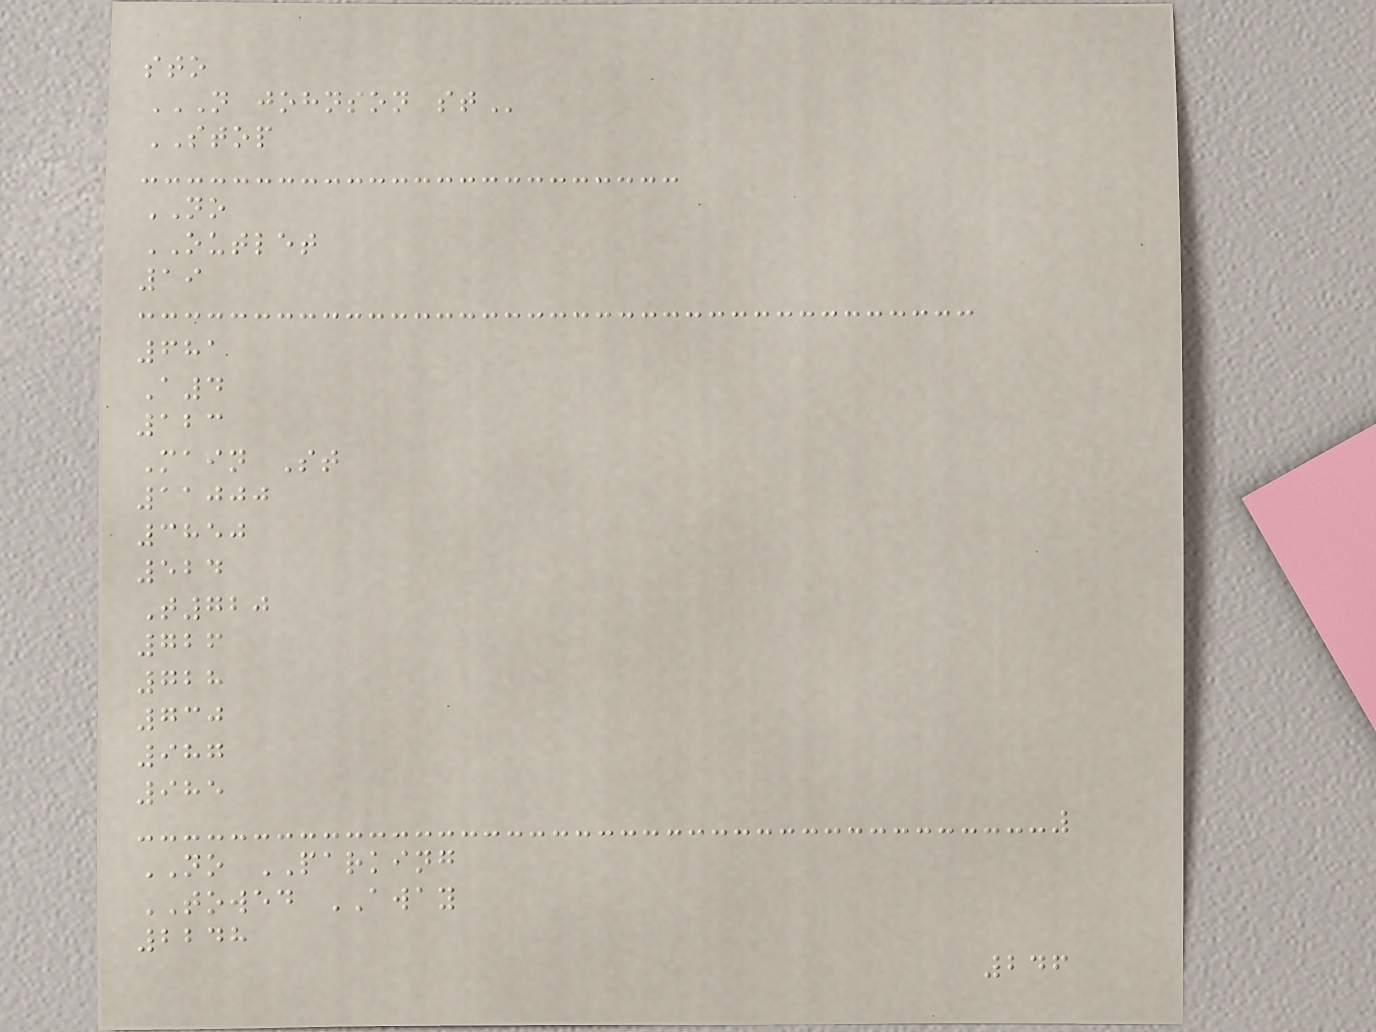sto
N JOHNSON ST
STOP
NO
OUTLET
19
681
A4
123
Main St
11000
3850
524
T720
726
728
730
987
985
NO PARKING
TOWED AWAY
2248
246
